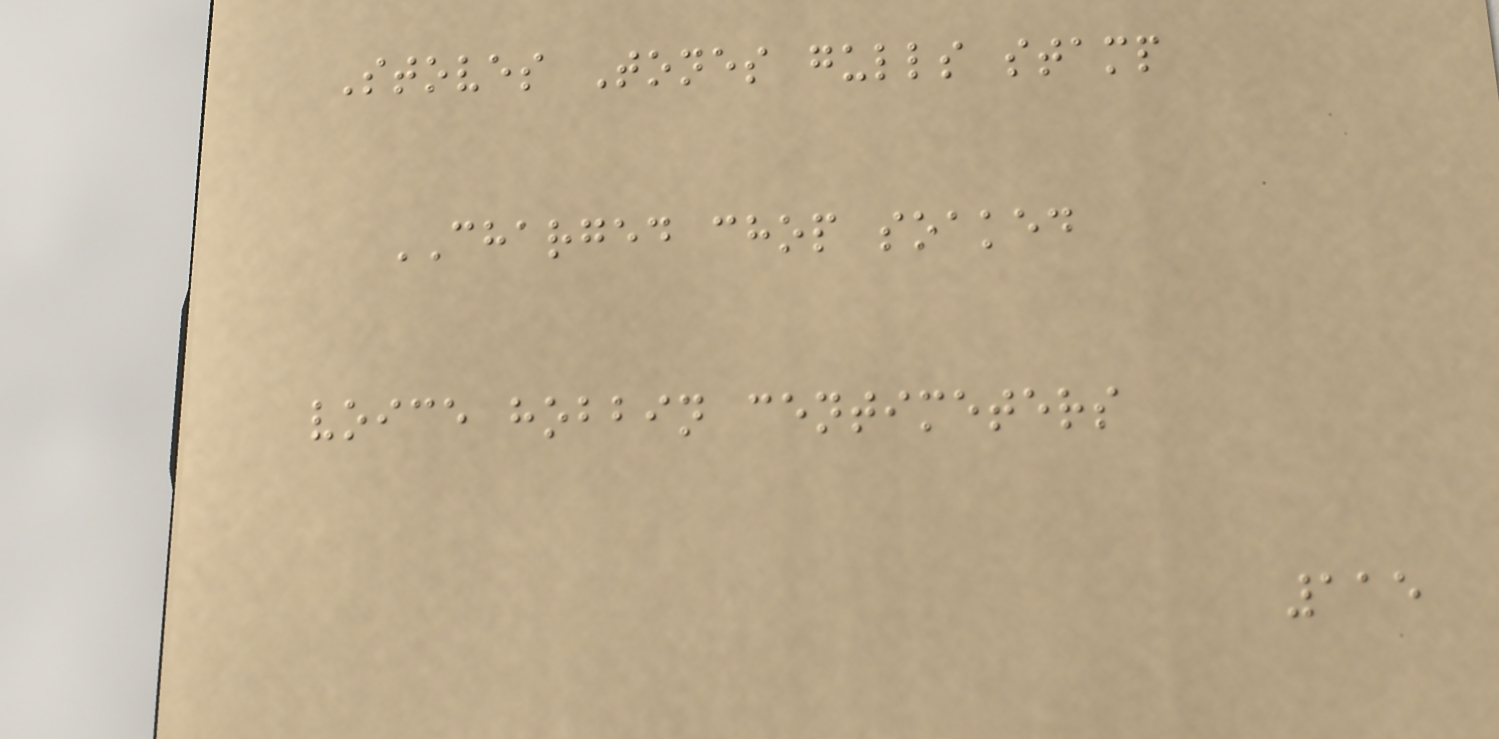Stoves Tones gulls stamp
CHARGED chop soaked
voice hobbin centimeters
115
